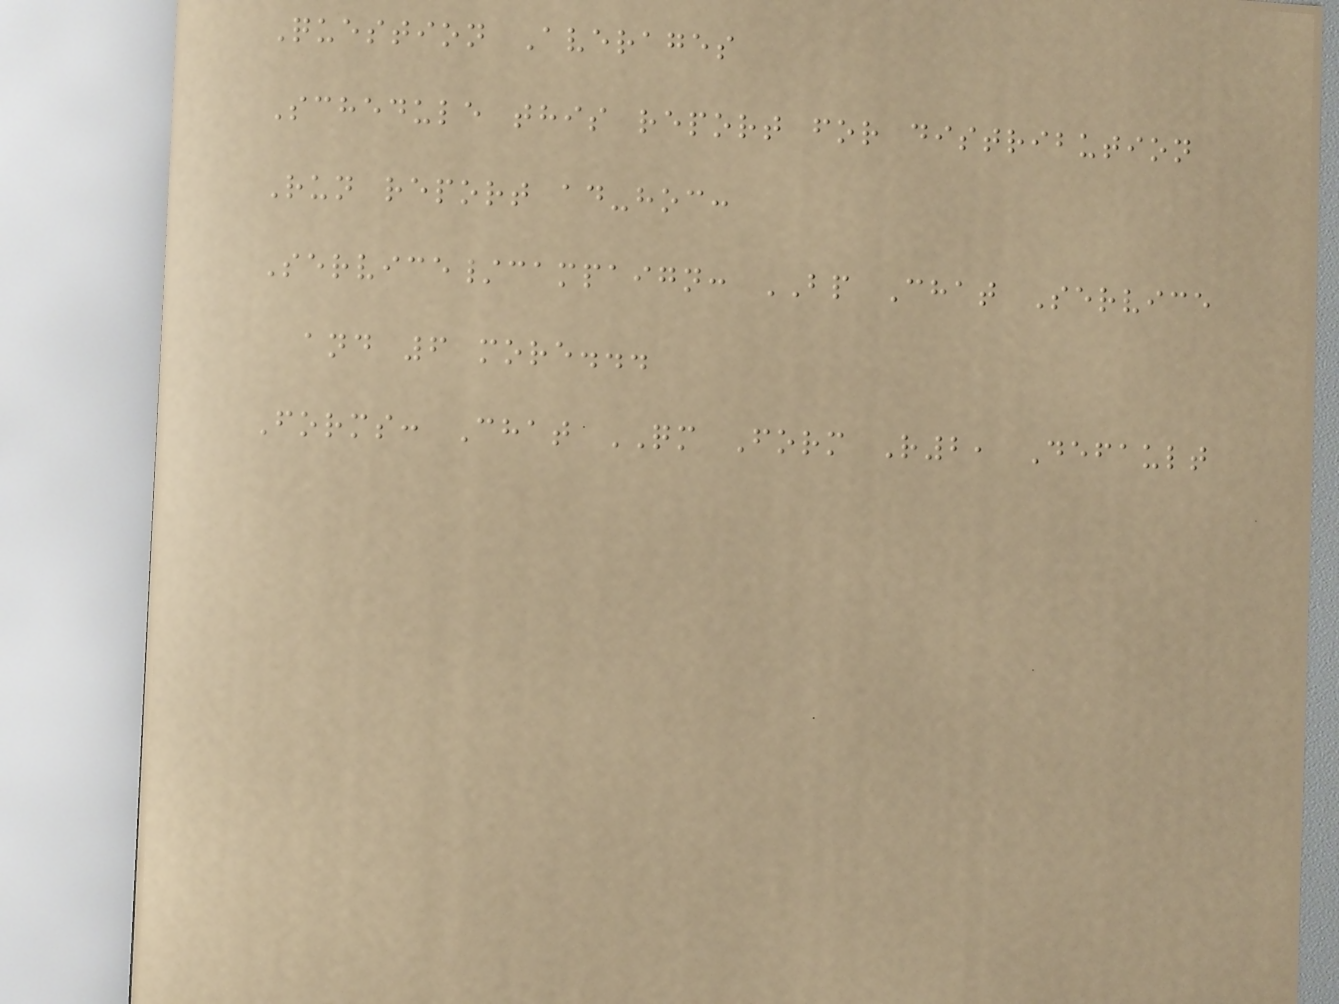Question Averages
Schedule this report for distribution
Run report ad-hoc:
Service/campaign: BP Chat Service
and 6 more...
Forms: Chat QM Form R2, Default
